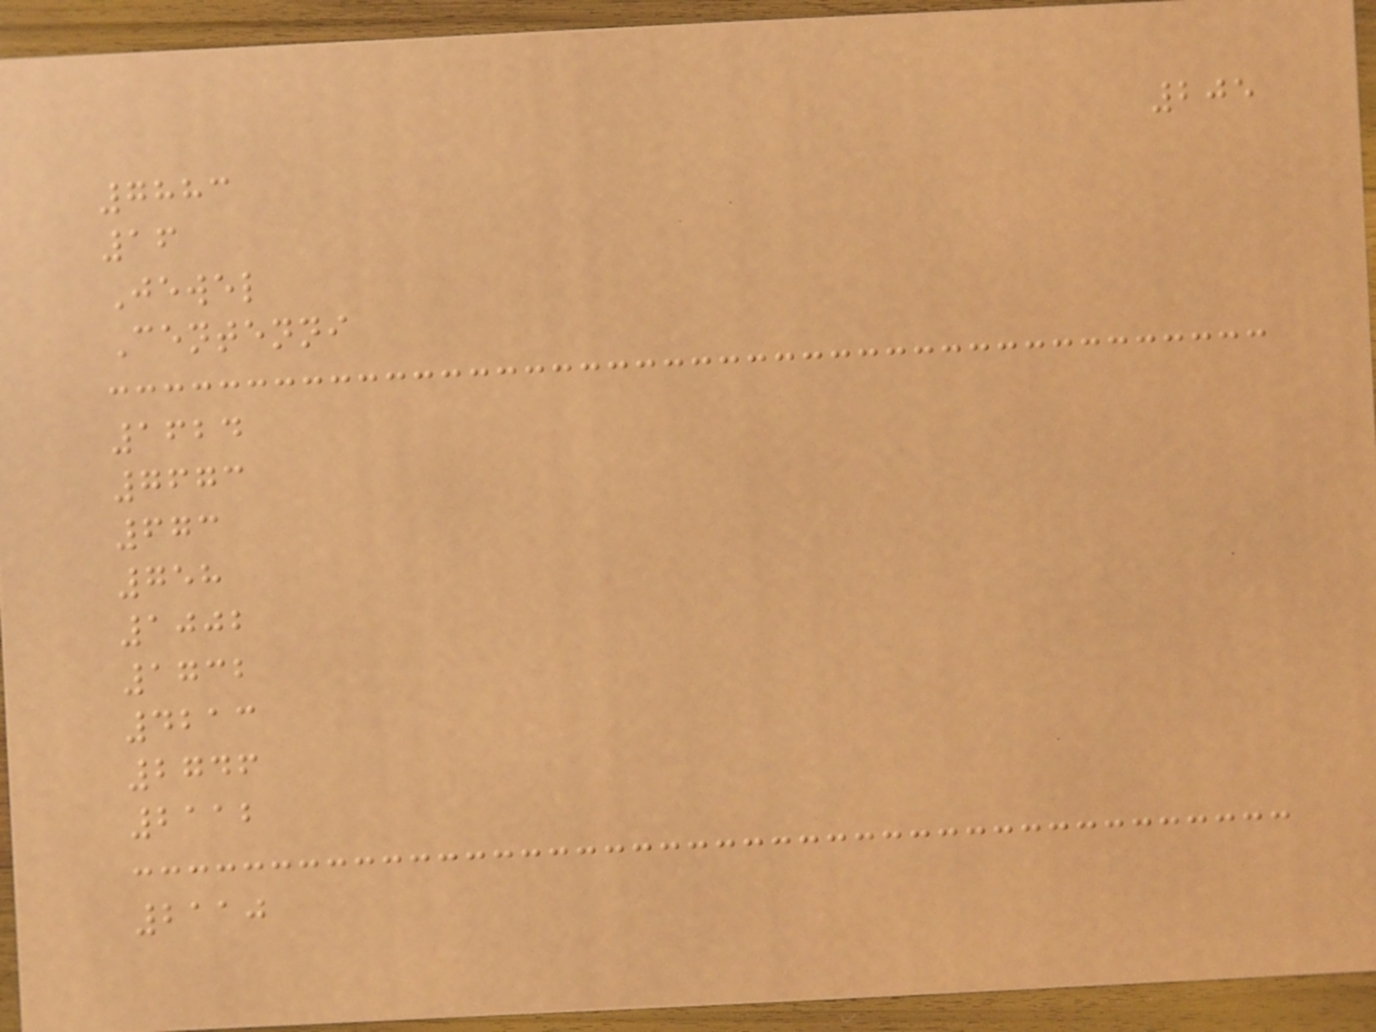205
7883
16
Jewel
Centenni
1624
7673
673
758
1002
1732
4213
2746
2112
2110
